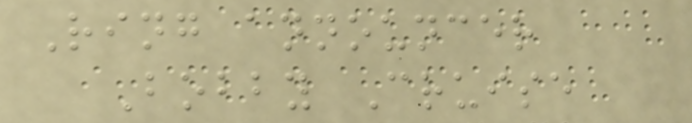Ring announcer
Bobby Cruise
